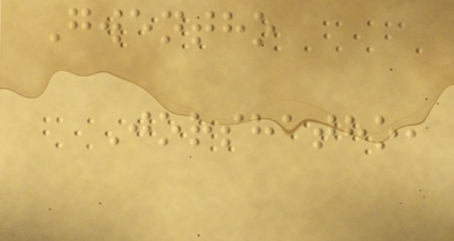Gwentho
Jorshatho,
